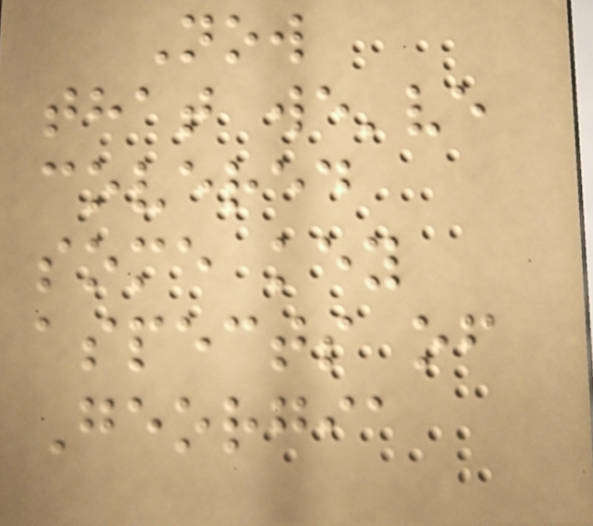Now
that we've
covered
some key
aspects of
Georgia
